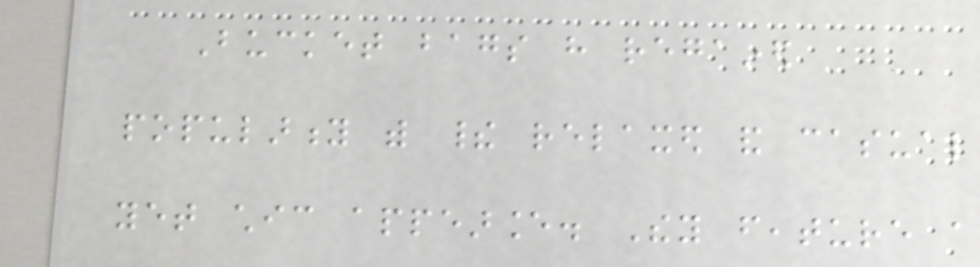Bucket bags have regained
popularity with their relaxed and casual
yet chic appearance. They feature a
